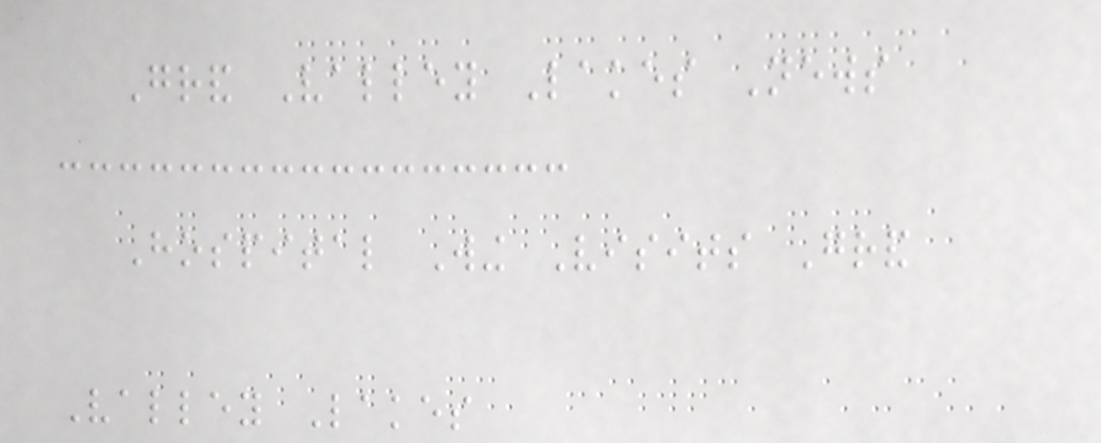Grand Valley Lakes News
Hospital Wing Visits Grand
Valley Lakes
